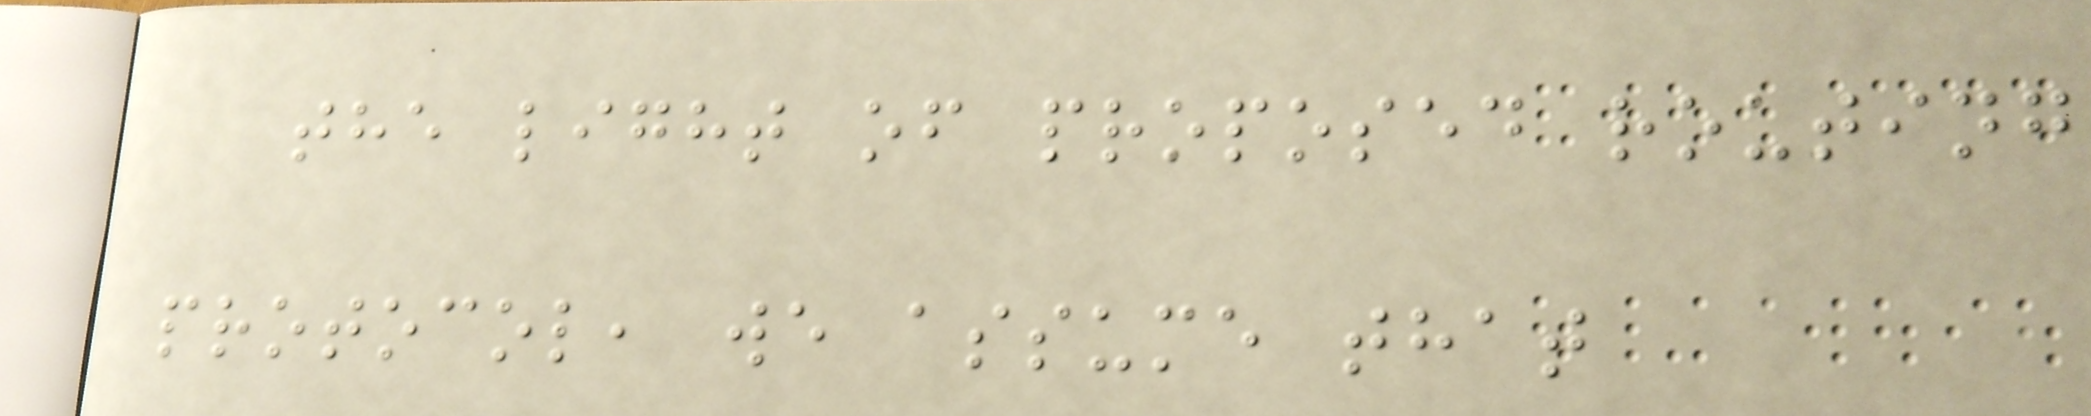the light of proposed routing
protocol, we assume that
